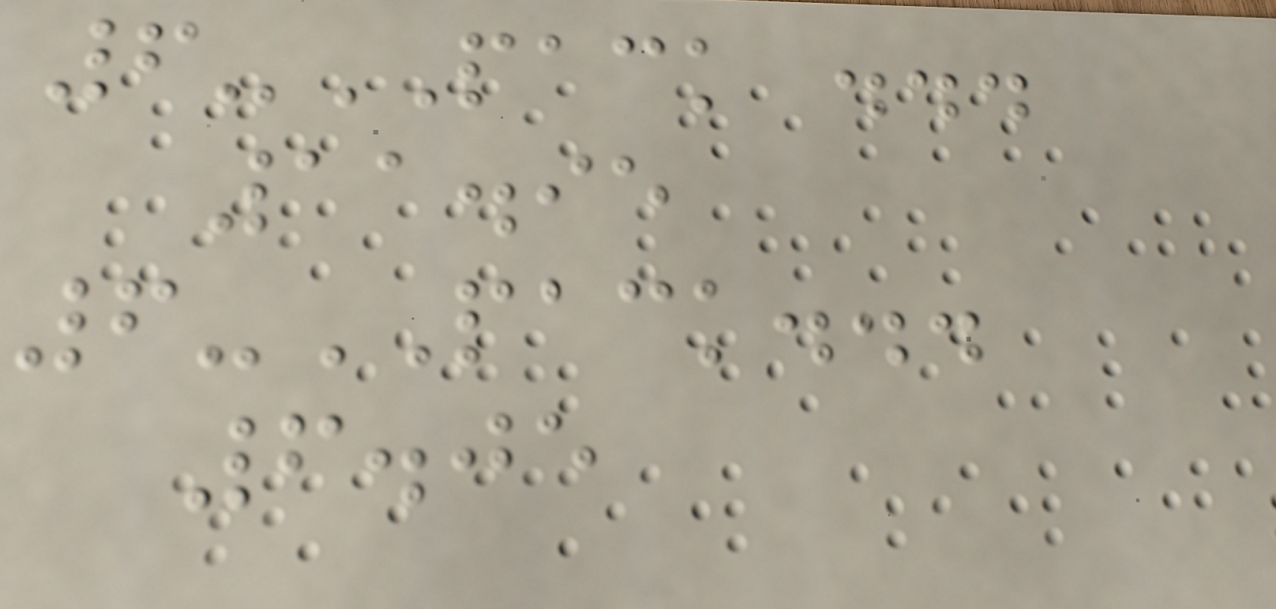6-PACK ...
11.95
6-PACK...
6.05
